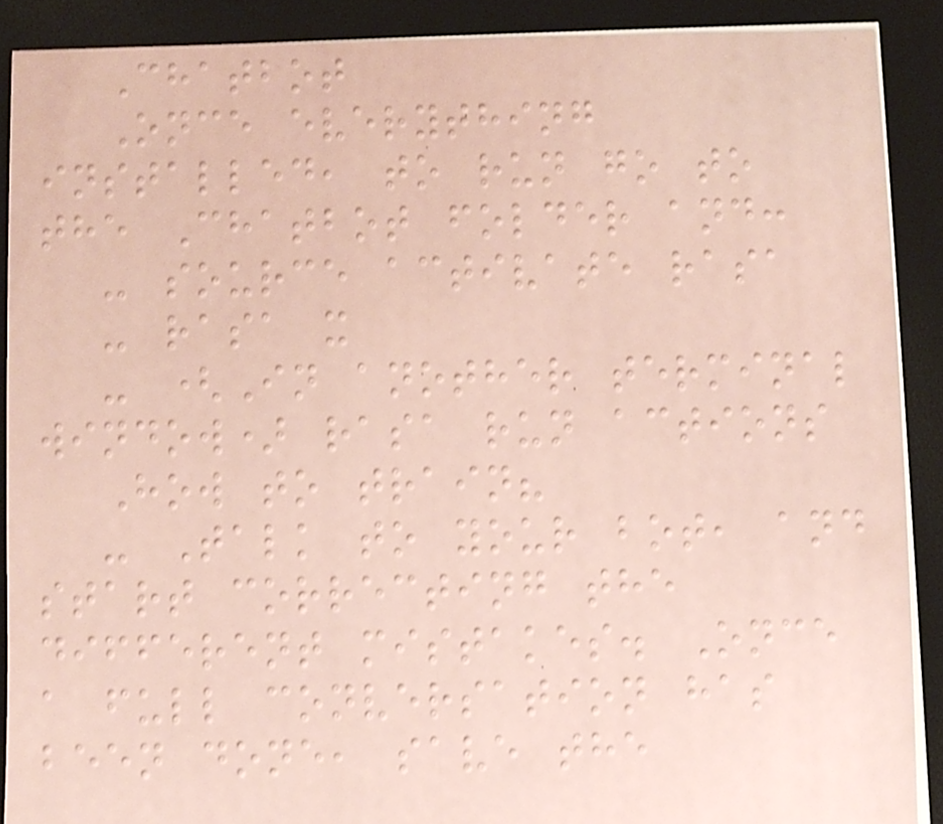Chatbot
Once everything
installed, to run go to
the Chatbot folder and:
- source activate rasa
- rasa x
- (In another terminal
window) rasa run actions
How to train?
- Talk to your bot, and
start correcting the
different mistakes. Once
a full conversation has
been done, save the
